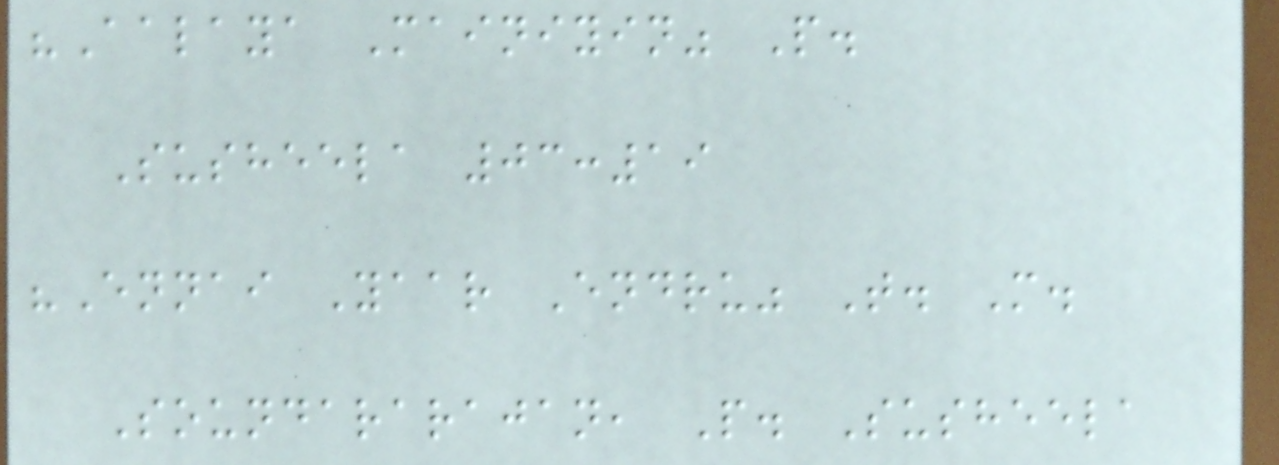"Aalaya Mainiyin" P.
Susheela 03:19
"Ennai Yaar Endru" T. M.
Soundararajan, P. Susheela
